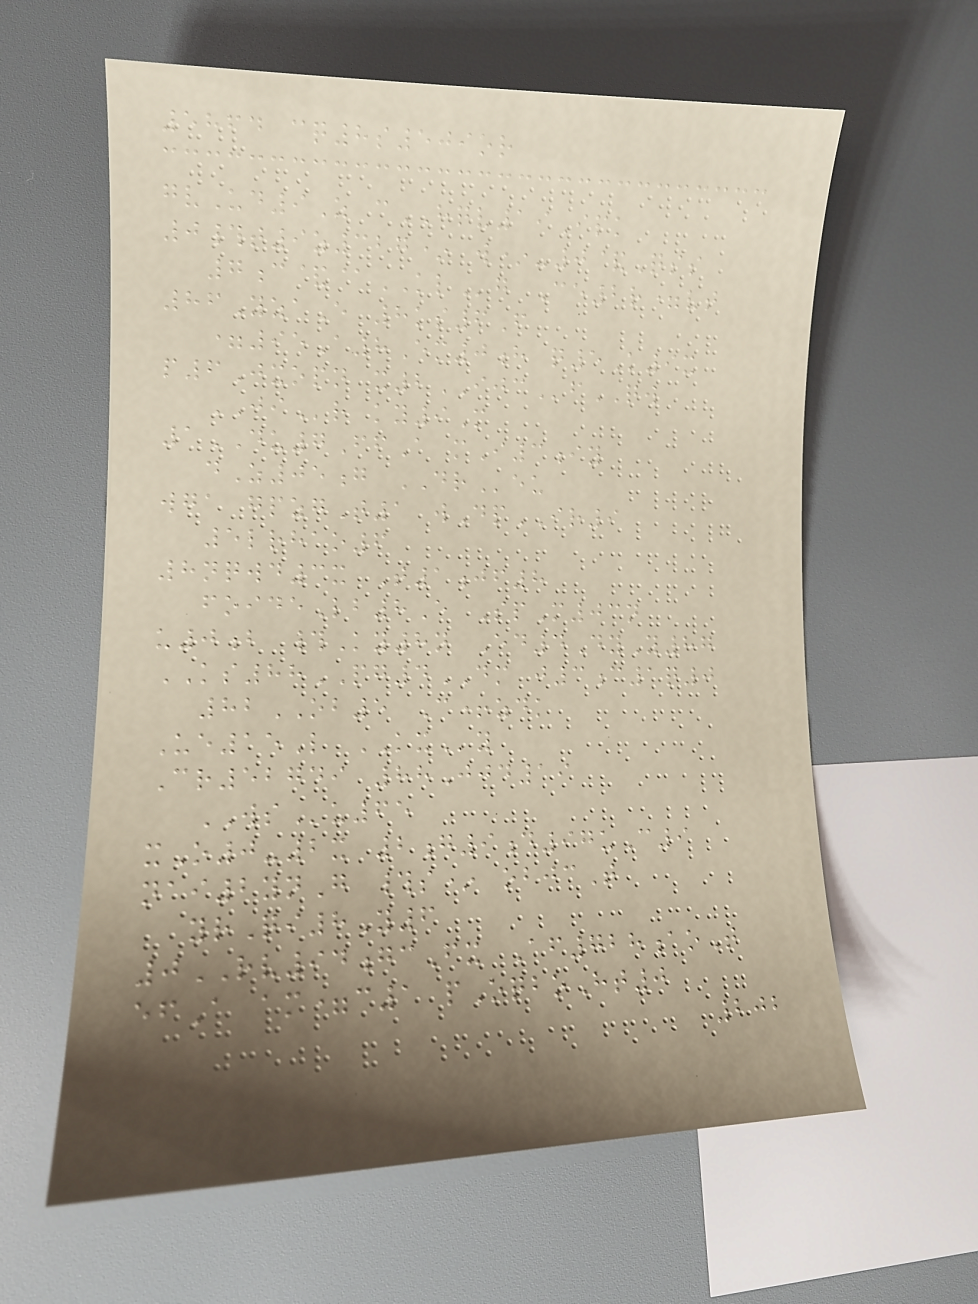5864 cq8s509or
gvUd9Z cHQV19Ipk
0#t9z327* w*-0&Qss
7c&@KLg Ce2r=vt
86YzaE 8ks6F
=95A8Em0h q5K9x
p6Jxopn x2IJCfQW
JIr ky9M
1DU7FfA mI3iy
dZ05g DReu
wga gpzgT1 wDpIR9
5lrhao6
8nqwd3x T1jf8
foideLb8E SpM03n
u0b #Ky8n Ed4DyY87
KS88PG4DM j3c1q0
82OB5 C+zdk
Ue15L KXy
Cr52749 88Jjd19
WSu65
xO0-2x 2g9d97uC9
nai2ynG #s* objcT
yrQi8Y6
0RV94gcFx Af728aoT
efA am=c1 pOqboHt0
202
